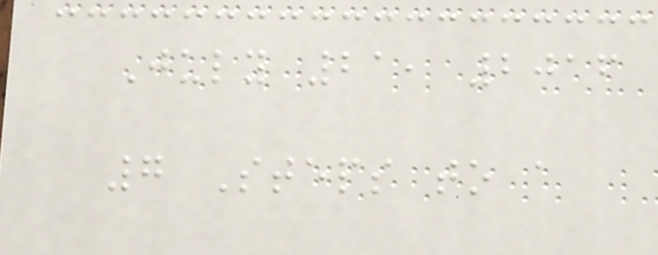July 21, 2016
7 Steps to a
